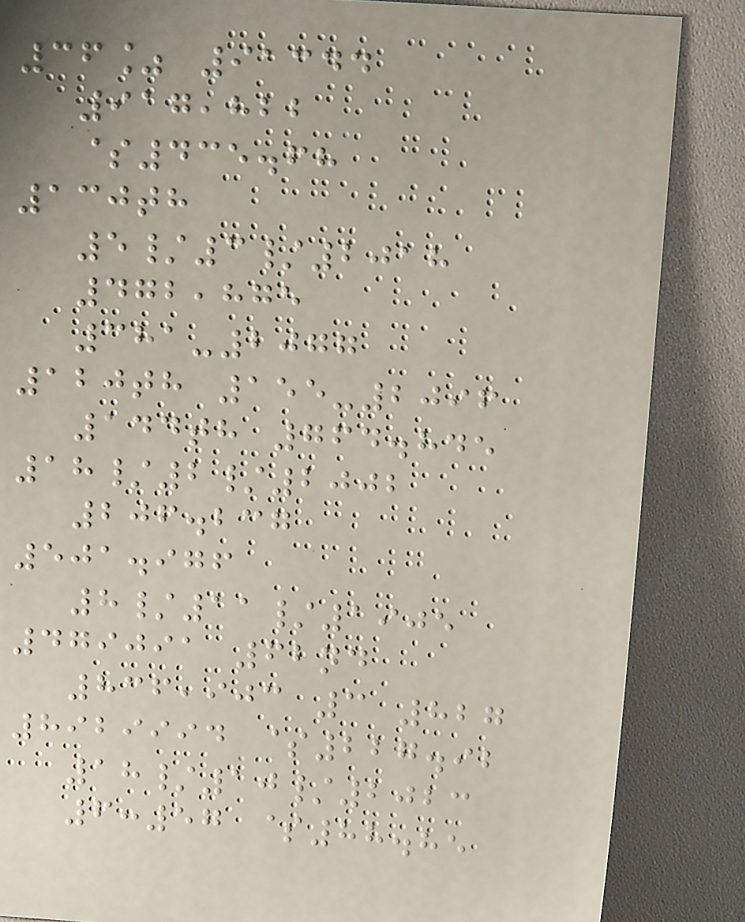36% 91344
917,822
$435.68
130th
5/3/2018
472,875
381-2077
120th 155-2096
144th 764.845
18/2/2002
206.237
501.976
8/11/1905
479091 62nd
836,903 3 827
8929994 $227.92
18/10/2023
6:57 $88.85
